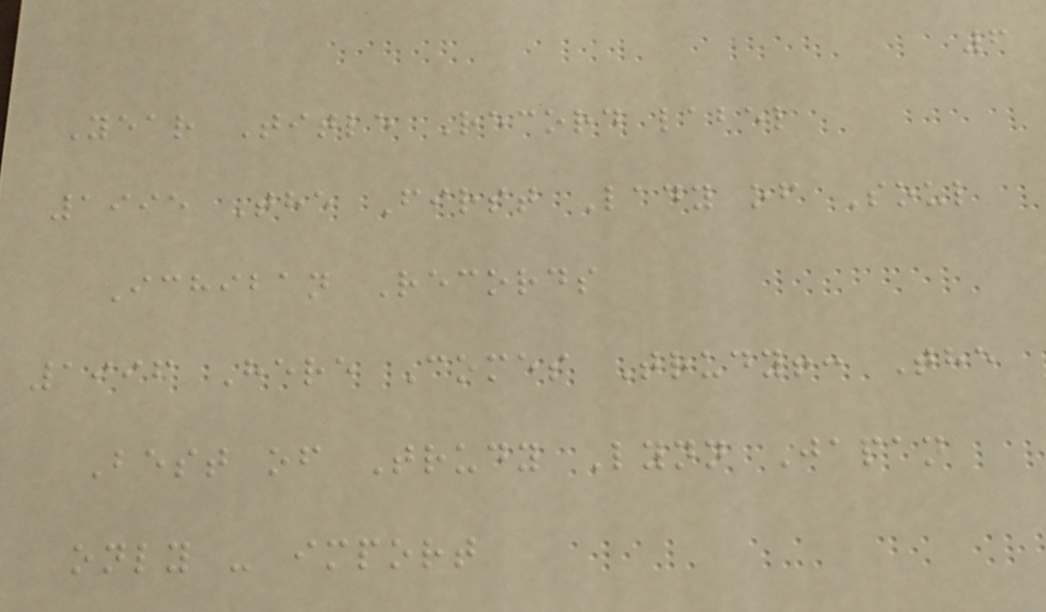6
Year Title Record label
1995 The First Lady of Soul
Ichiban Records
1996 Here Comes Trudy!: The
Best of Trudy Lynn Japan
only - import
